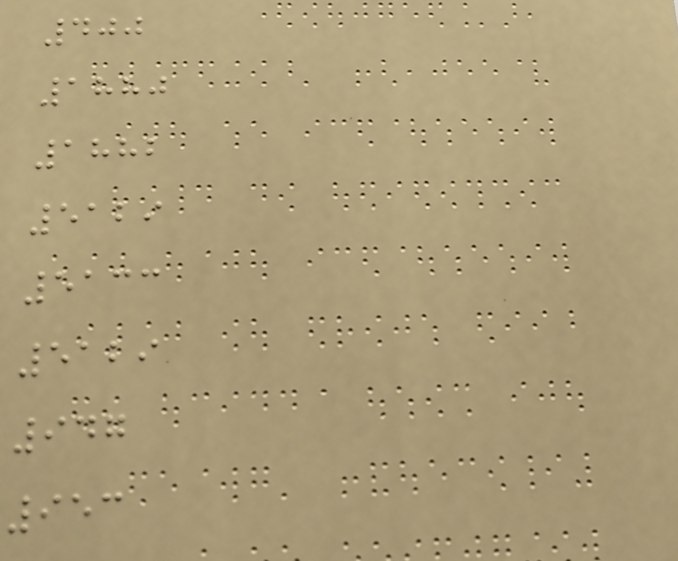400
1880
1882
5129
5133
5129
947
953
